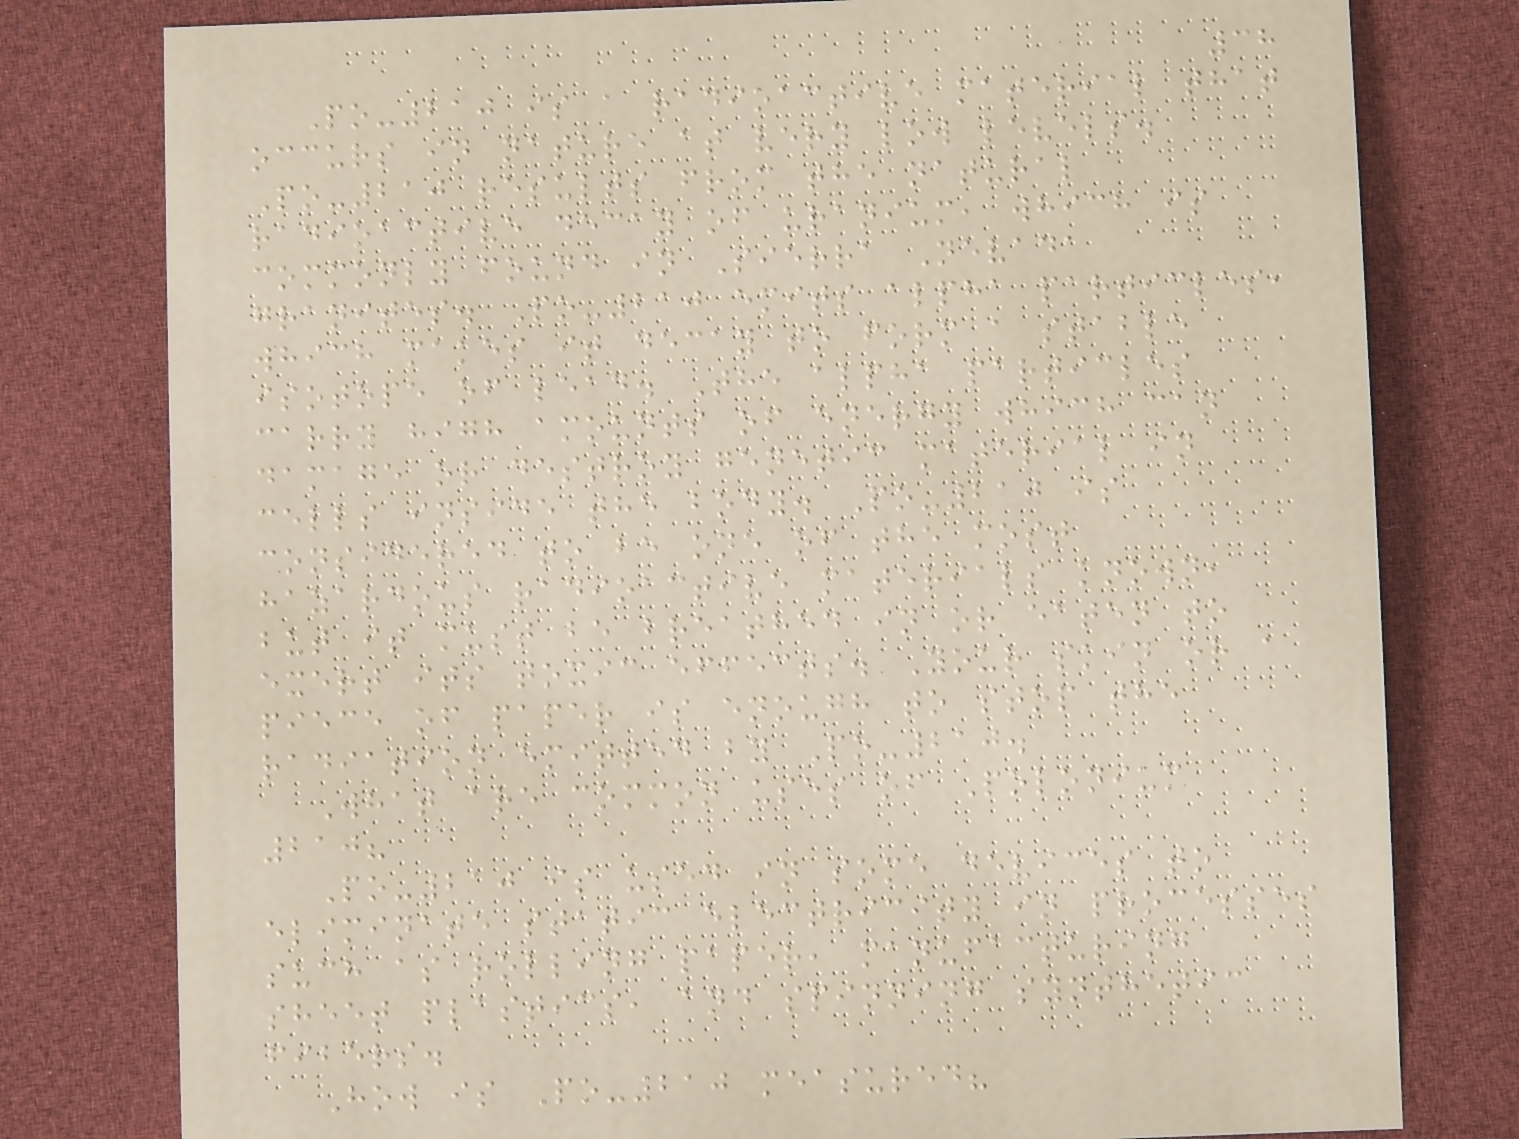38
Po-210 is a radioactive material that
occurs in nature at very low levels.
Po-210 results from the natural
radioactive decay of uranium, which is
commonly found in Sierra Nevada
granites. Po-210 emits alpha particles,
which makes it decay to form a stable
isotope of lead. The alpha particles
carry high amounts of energy which can
damage or destroy genetic material in
cells inside the body. Po-210 is
considered to be one of the most
hazardous radioactive materials known,
but it must be breathed in or eaten to
exert its toxic effects. Your skin or a
piece of paper is enough to stop the
radiation emitted by Po-210.
What are common uses of Polonium
210?
Po-210 is used in some devices to
eliminate static electricity in processes
such as rolling paper, manufacturing
sheet plastics, and spinning synthetic
fibers.
How is Po-210 measured?
